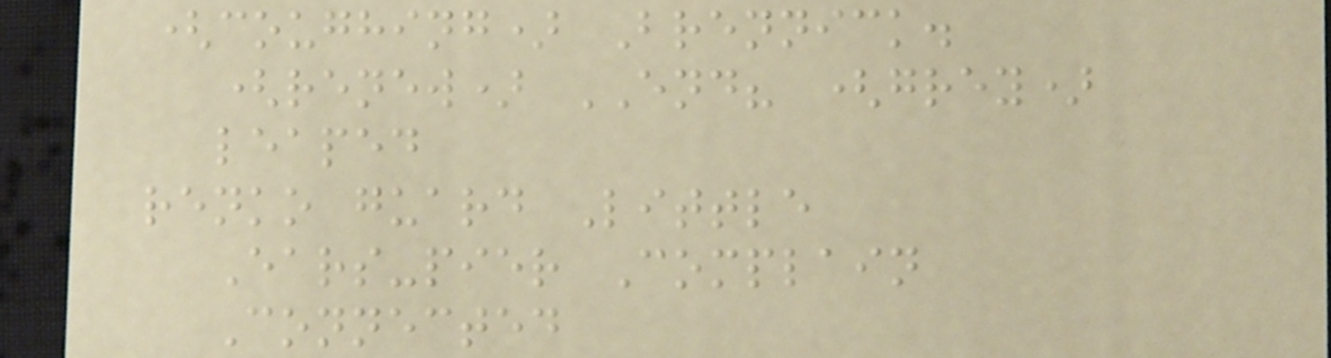(coughing) Brennick.
(renew) END? (grey)
leaped
renko guard Little
Ears-pier Complain
Connected
